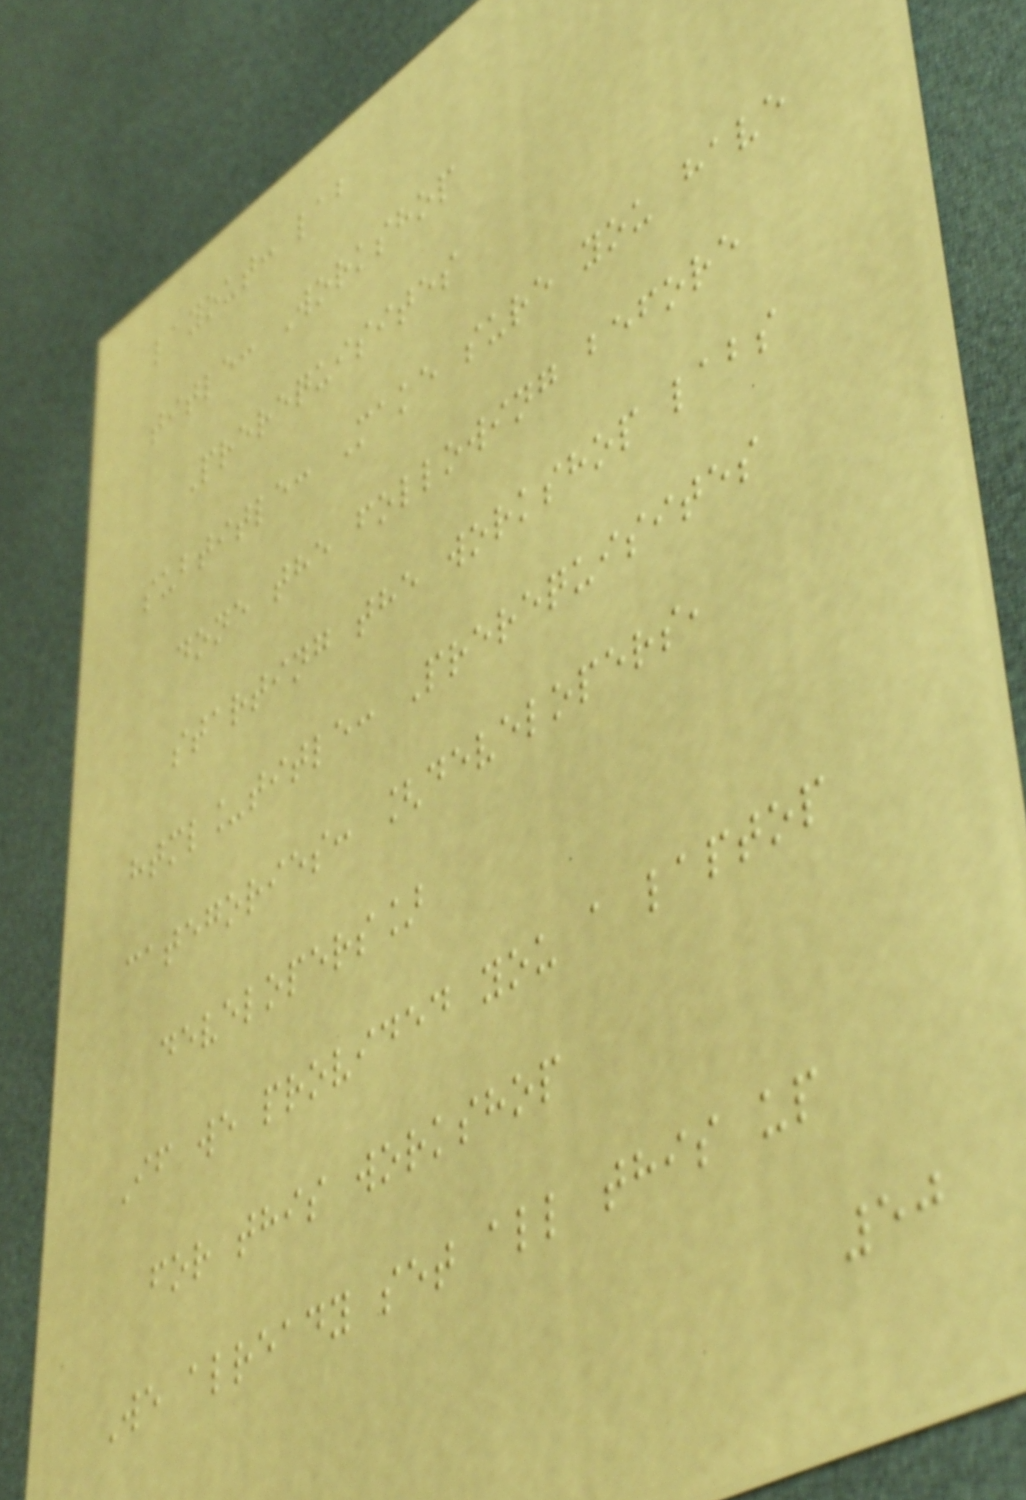layout: lab
title: Workshop
Prerequisites
subtitle: Make sure you have
done the following before
starting the workshop labs
html_title: Prerequisites
categories: [developers,
developers]
If we provided you a laptop
for this workshop
We already set all this up
50
